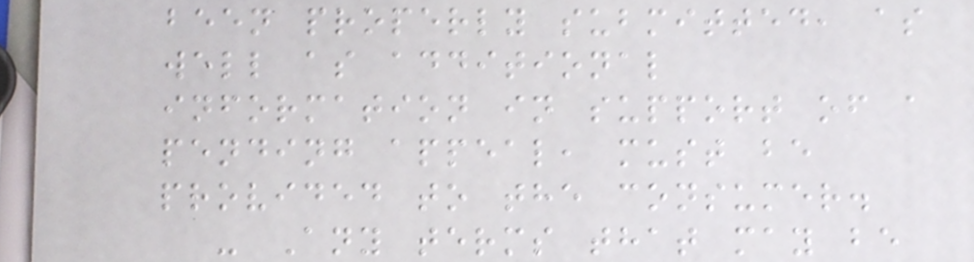been properly submitted, as
well as additional
information in support of a
pending appeal, must be
provided to the consumer.
- Any terms that may be
